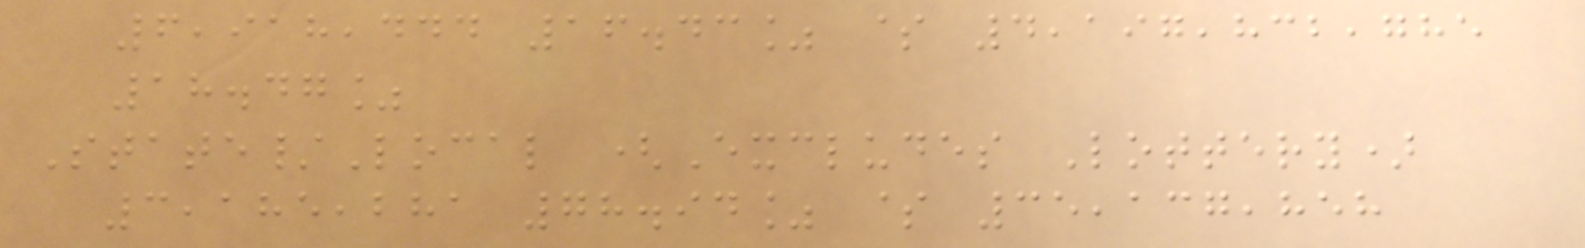6,918,444 16.43% $ 4,197,832,785
18.47%
State/Local (Excludes Lottery)
3,185,281 78.94% $ 35,137,858
